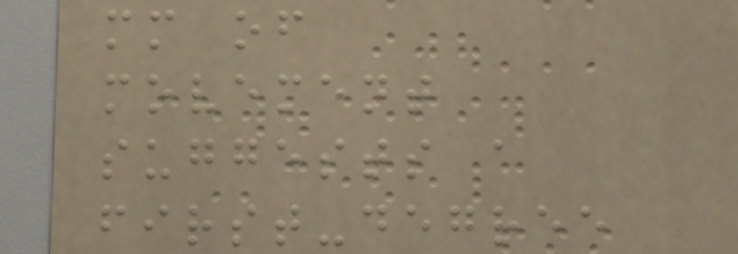mm of
movement
suggests a
first-degree
